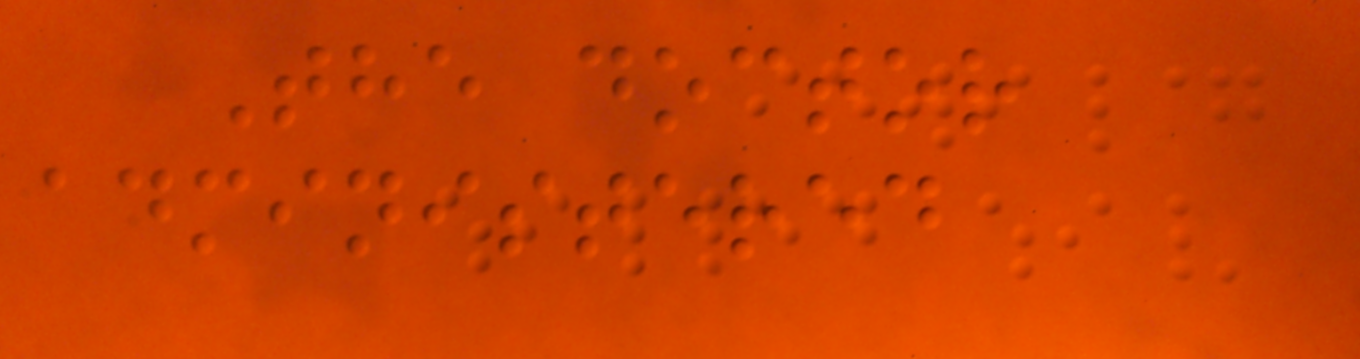The doctor
administered
